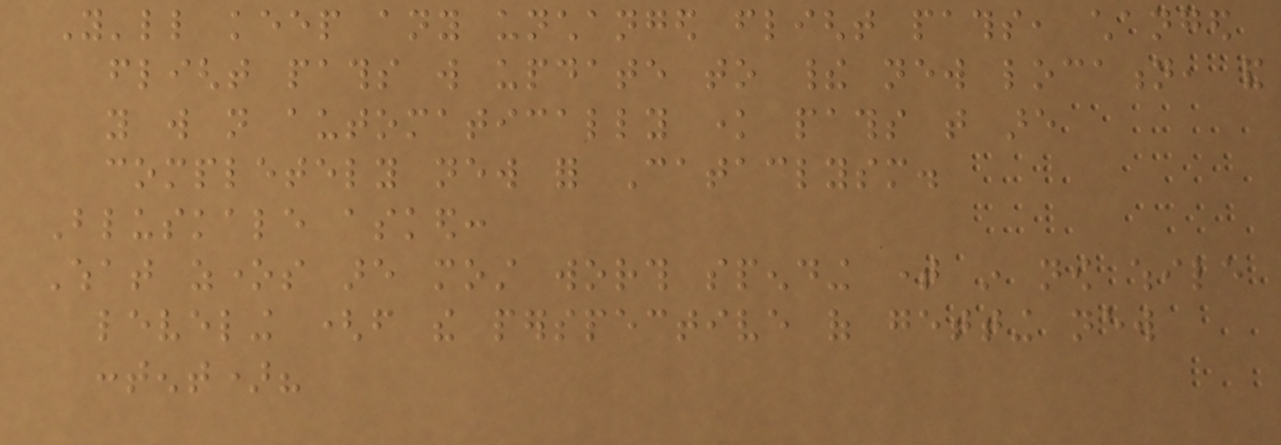You'll keep any unchanged flight paths, changed
flight paths will update to their new location, and
you will not automatically know paths that are
completely new for Cataclysm.
Bluskale asked:
What zones are most worth spending time in now while
leveling (from the perspective of getting new
content)?
